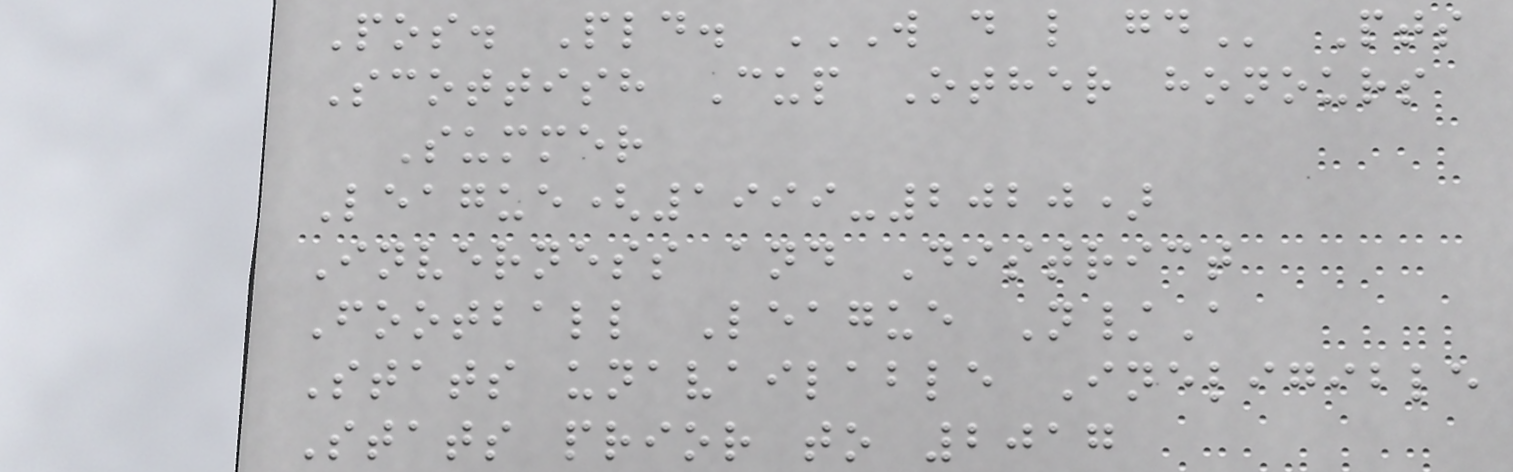Pos. Pld. W D L GD Pts
Scottish Cup Other honours
Summer
League(1999-2020)
Inverness and District
Football League N/A
Stats unavailable Ineligible
Stats prior to 2017
